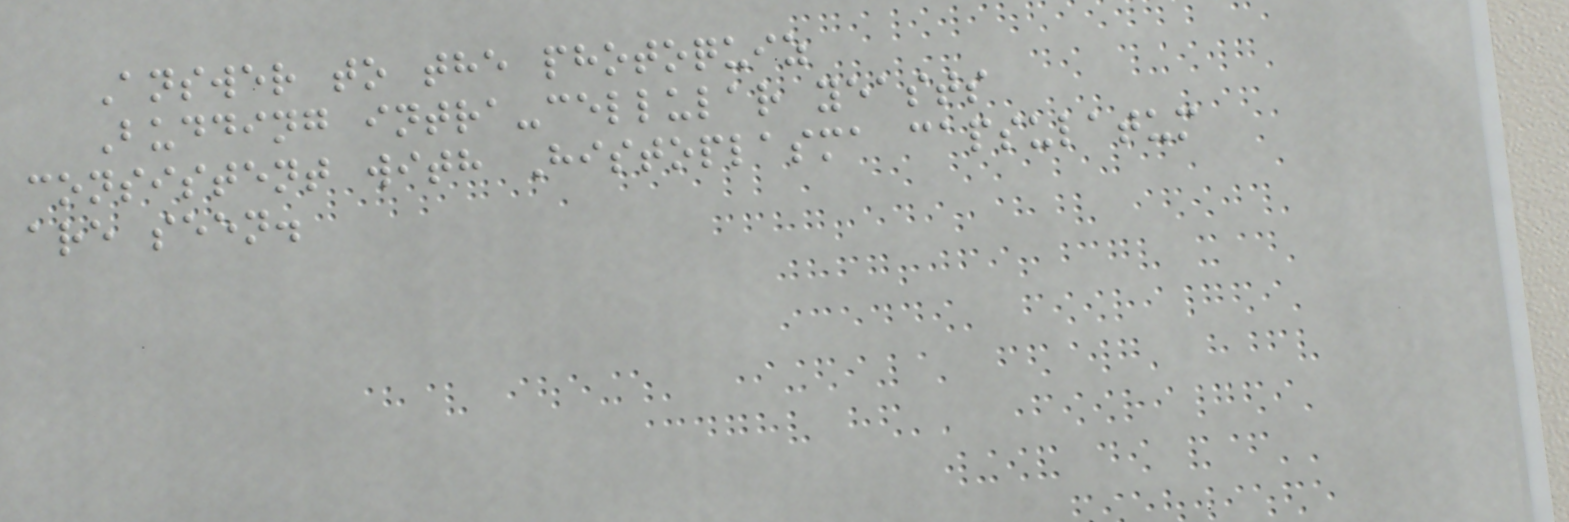Answer to the photoquiz
Budding intra-cellular yeasts
consistent with Histoplasma capsulatum
are seen.
